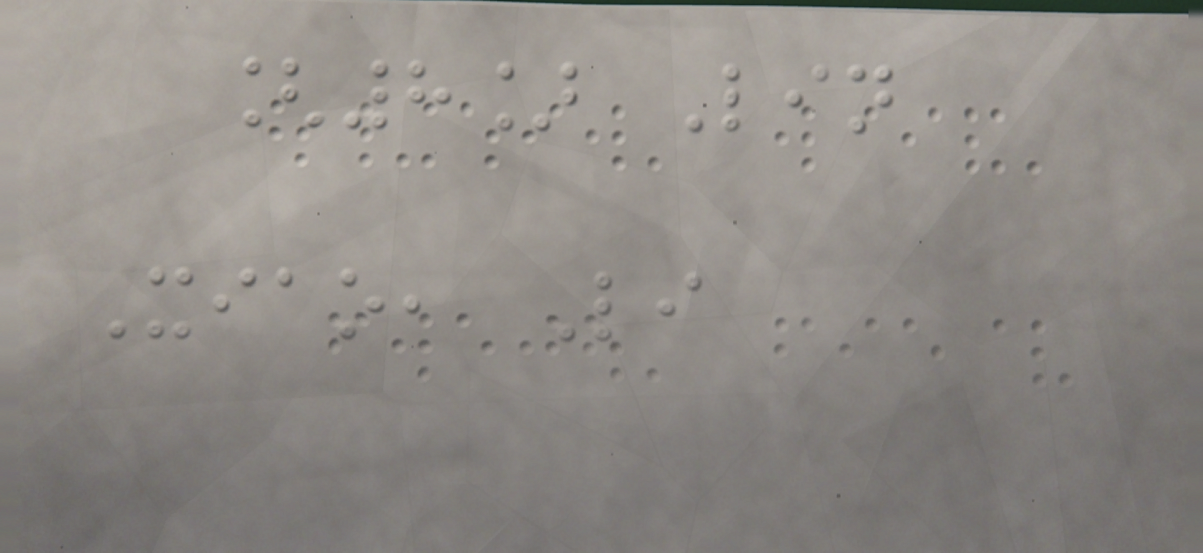[8] Lin
Xiao, Li
